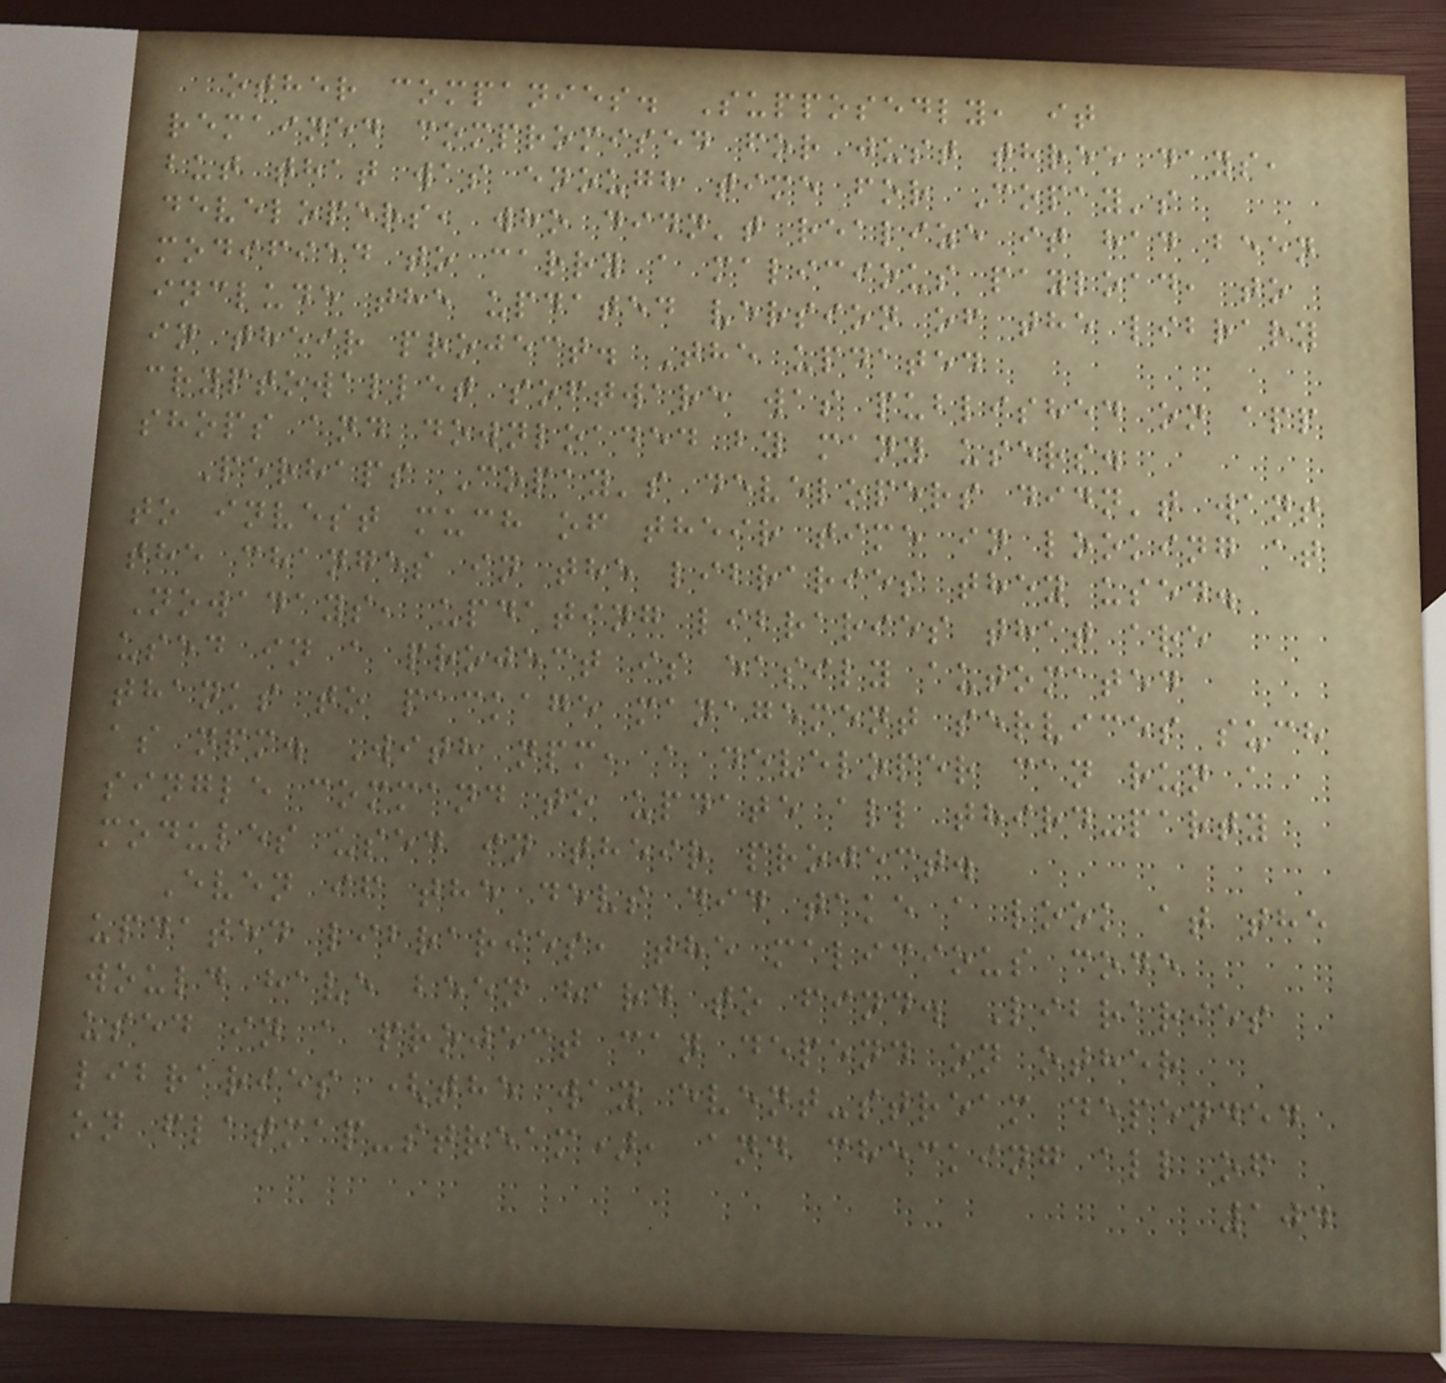other companies. Supposedly, it
remained compromised for just three days,
but that was enough time for Copay's
developers, who didn't realize it had been
modified to carry a malicious payload, to
include the updated version of the library
in their project. The updated
cryptowallet software was published on app
shops and downloaded by many users.
Perhaps Copay's developers didn't want
to invest much of their time in looking at
the changes in the libraries they used.
Nowadays, updating libraries that are
used in a project is easily automated
thanks to package management services such
as npm. With npm, a developer can run a
single command to update all third-party
modules used in their project.
Even if the devs did take a look at the
updated libraries, the malicious code
would have been hard to find. Libraries
used in a project can depend on other
libraries (the way event-stream depended
on flatmap-stream), and checking all of
104
